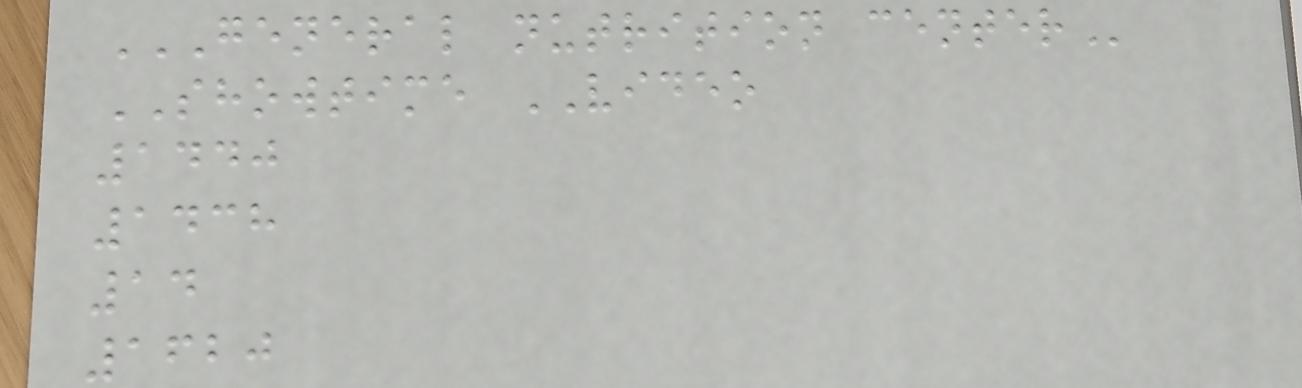GENERAL NUTRITION CENTER
SHOWTIME VIDEO
1440
1438
14
1620
